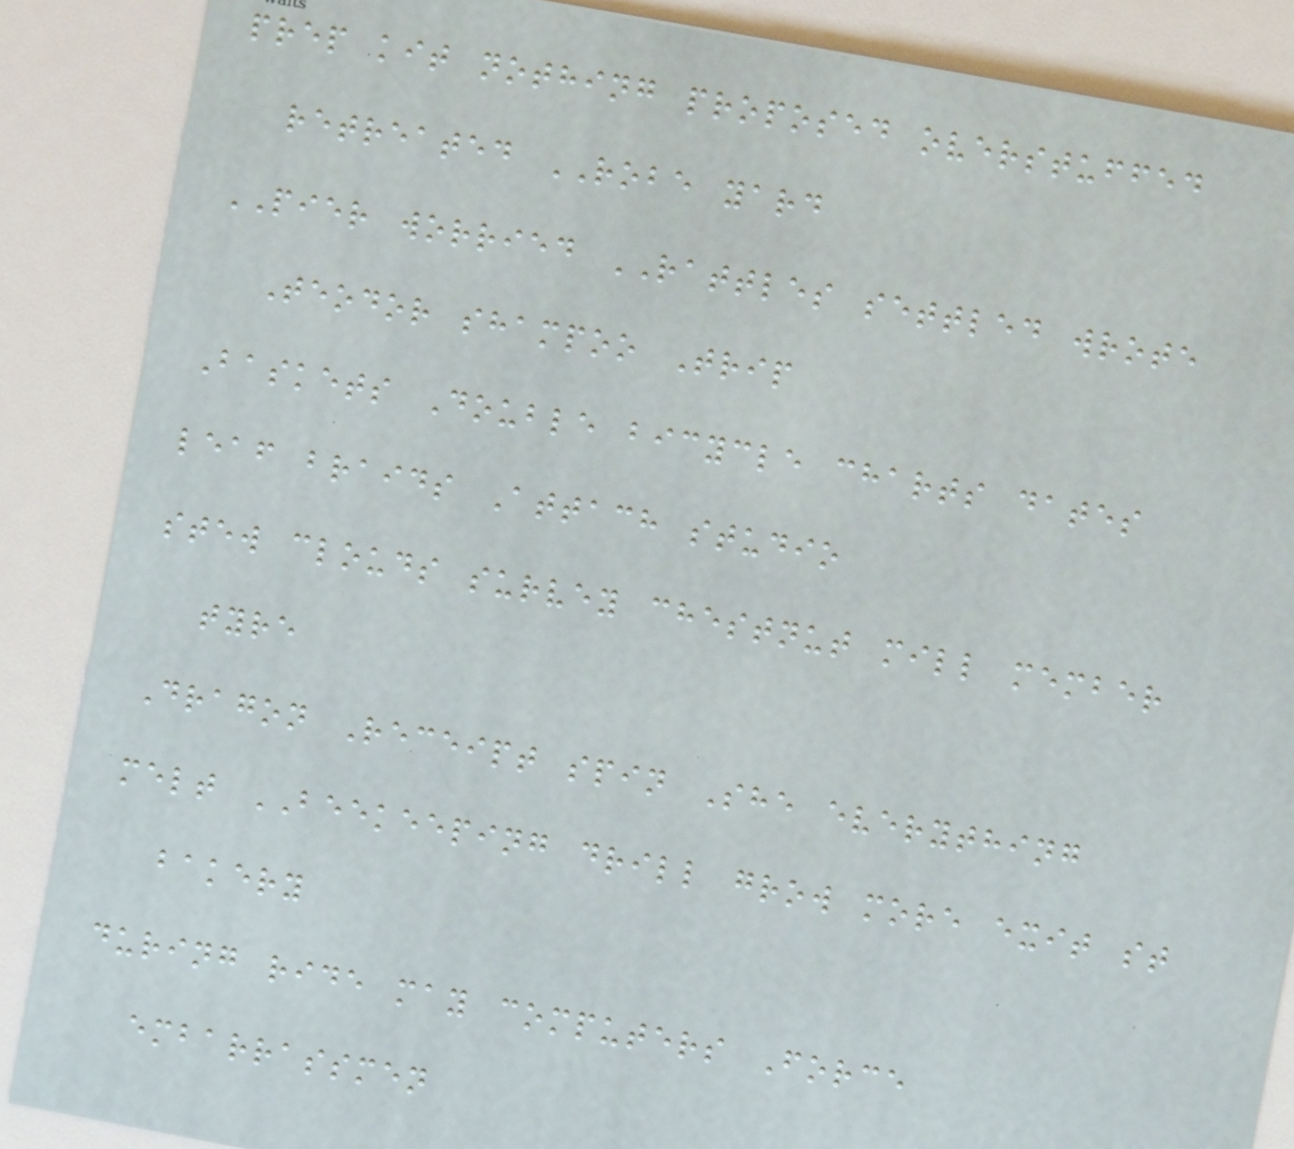prep kit nothing proposed overstuffed
retreated ROBE yard
PIER worried RATTLES settled wrote
Teodor shampoo Trip
Baskets Double bicycle charts dates
leaf braids Attach studio
stew clouds survey chestnut mill member
tyre
Dragon Receipt spin She everything
melt BEEKEEPING drill grow more exit st
bakery
during ride may computers Force
embarrassmen
